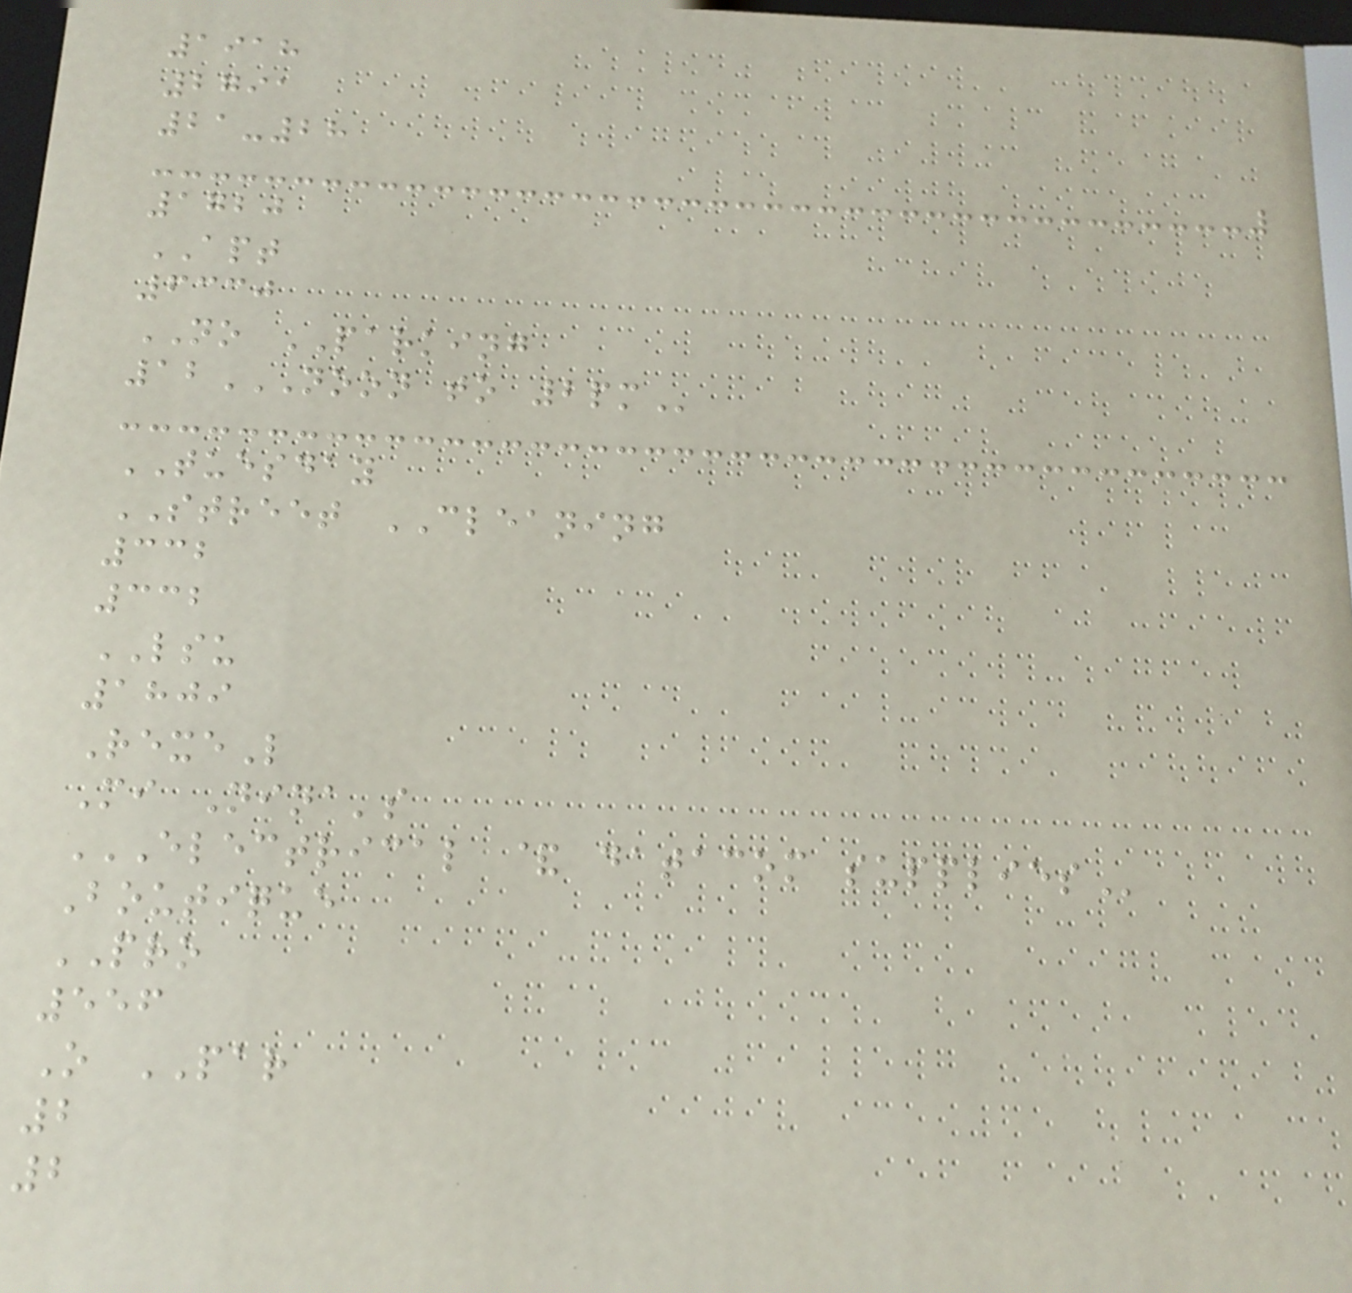1918
2791
21-28
1720
APT
6330
NO PARKING
12NOON TO 2PM
TUESDAY
STREET CLEANING
332
332
LSU
1809
RexeL
Mi Nina's
ELECTRICAL & DATACOM SUPPLIES
Boutique
PRO
556
O PAR
2
2
